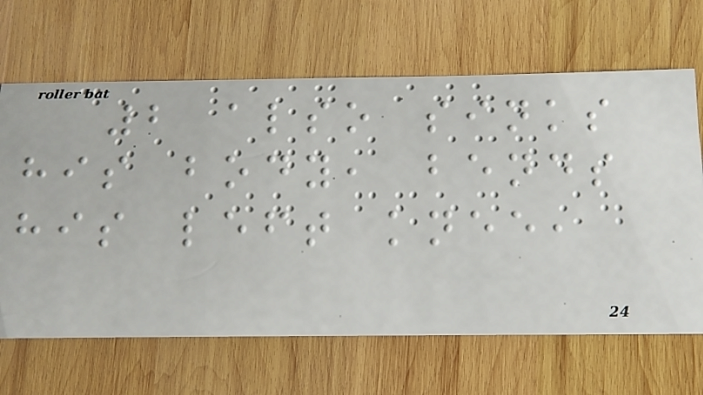2 also sinks
his body, bends
his left knee,
